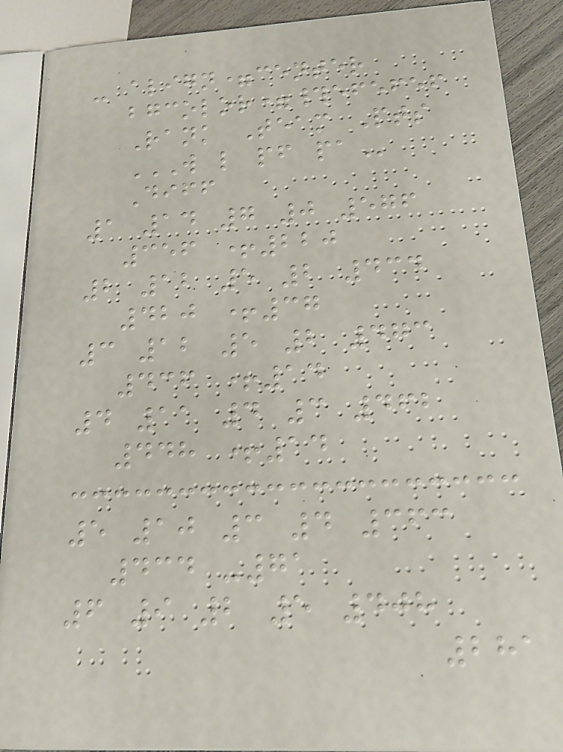- align=center
bgcolor=#efefef
Rank Team Pts
W L PF PA
Diff
1 14 7 0 576
356 +220
2 12 5 2 434
420 +37
3 12 5 2 473
436 +14
4 11 4 3 462
448 +14
5 10 3 4 363
434 -71
6 9 2 5 408
281
